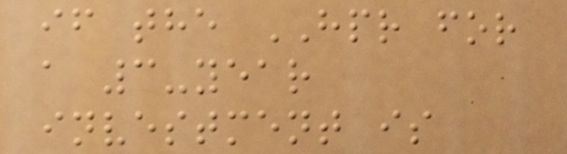if the HPR for
a 3-year
investment is
